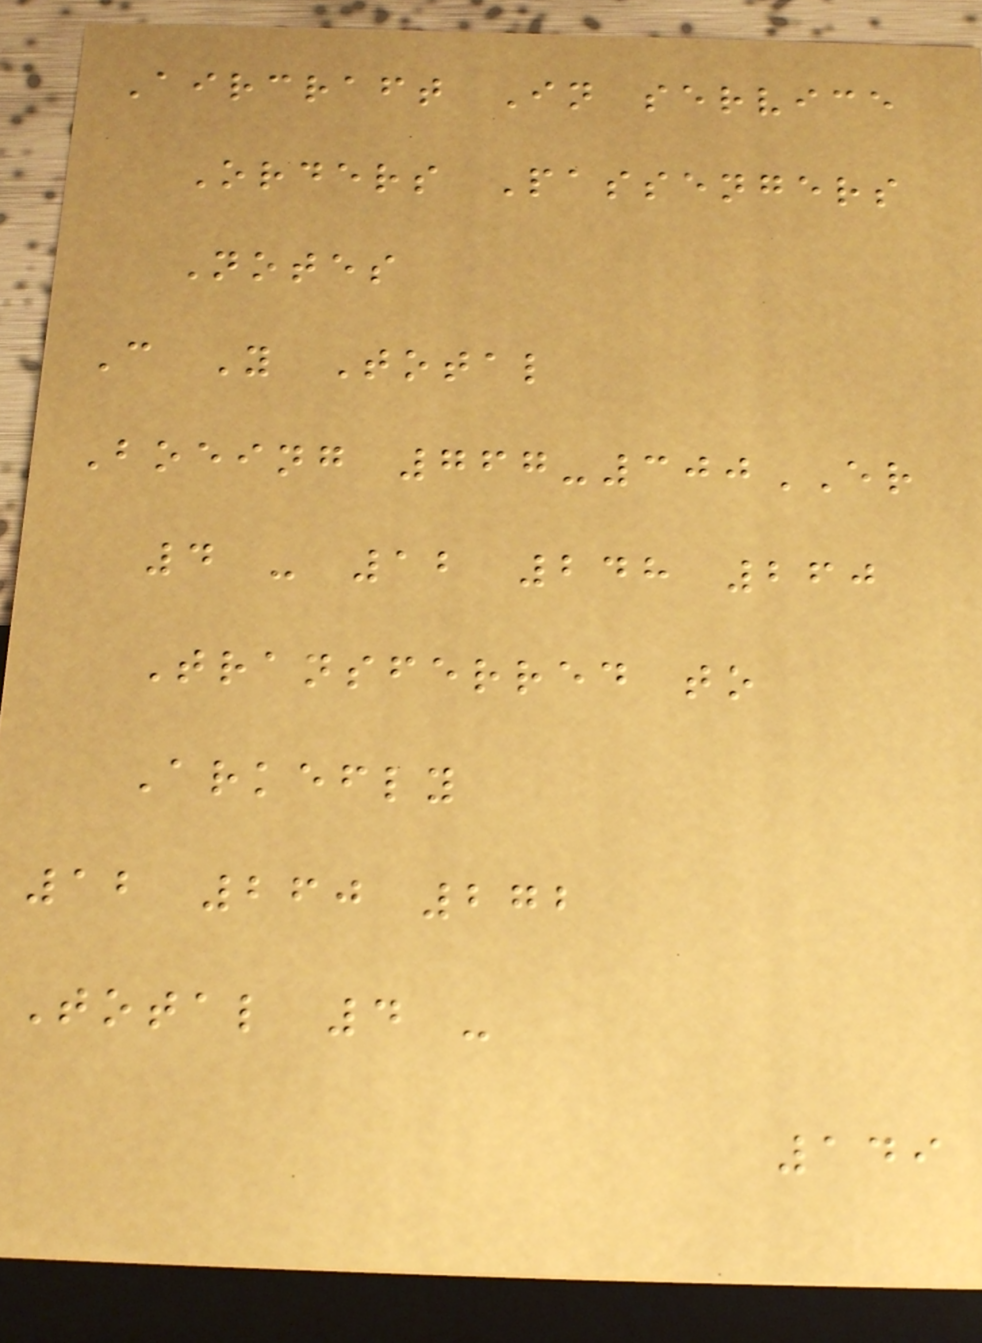Aircraft In service
Orders Passengers
Notes
C Y Total
Boeing 767-300ER
4 - 12 248 260
Transferred to
Arkefly
12 260 272
Total 4 -
149
